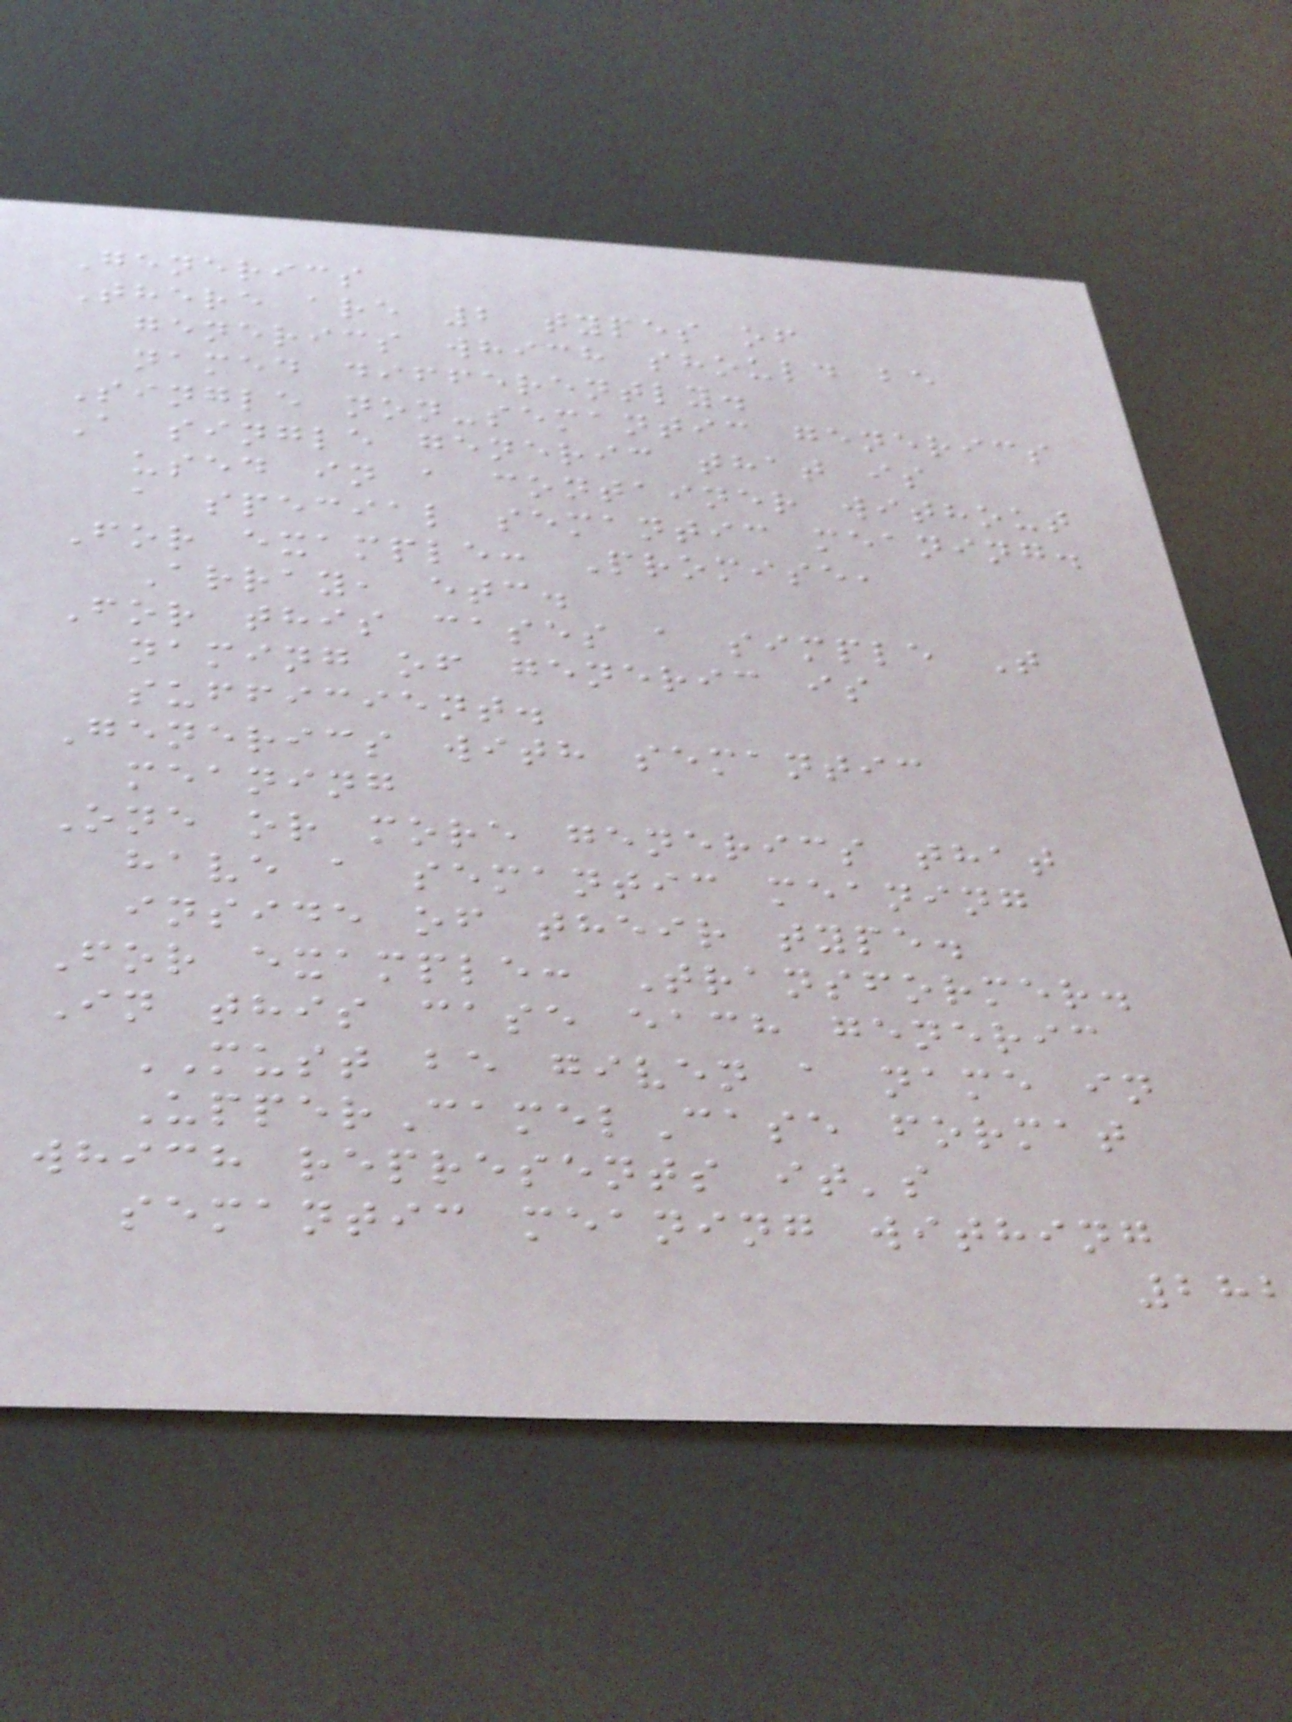Generics
There are 2 types of
generics which should be
named differently.
Single non-semantic generics
A single generic that is
used in a container without
a special semantic meaning.
For example: Promise,
Array, etc.
For this cases a simple T
naming of generic is
sufficient.
Generics with semantic
meaning
One or more generics that
have a semantic meaning
inside of their type.
For example: Transformer.
In this case each generic
MUST be given a name in
UpperCamelCase format
which represents it's
semantic meaning withing
